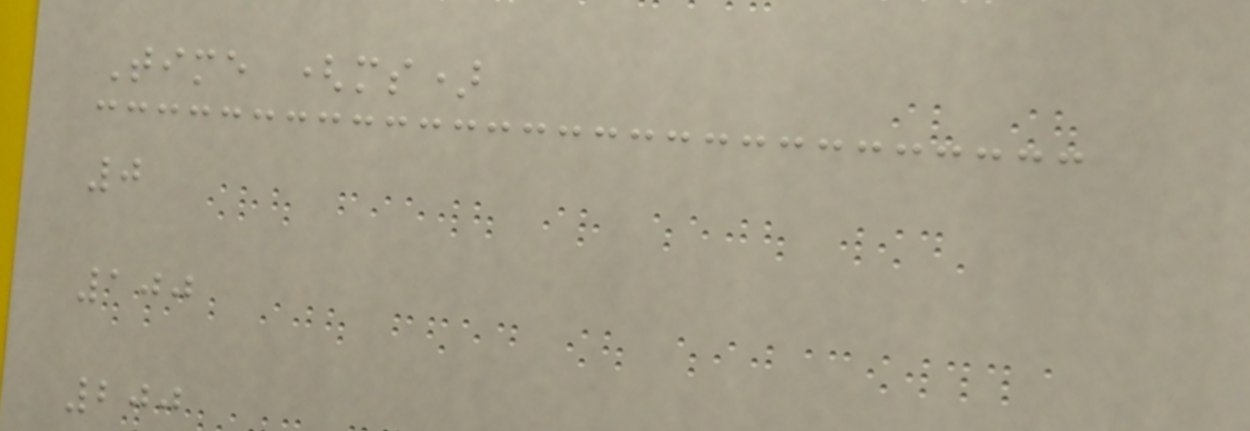Time (ms)
0
100
200
